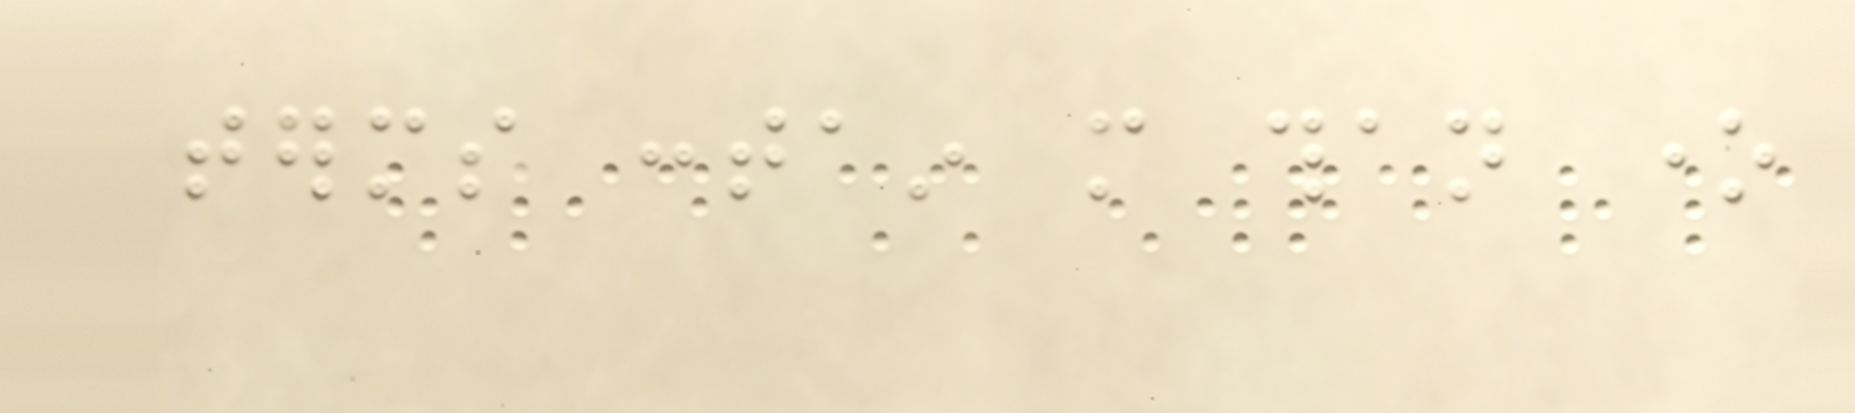terms contain more than one
